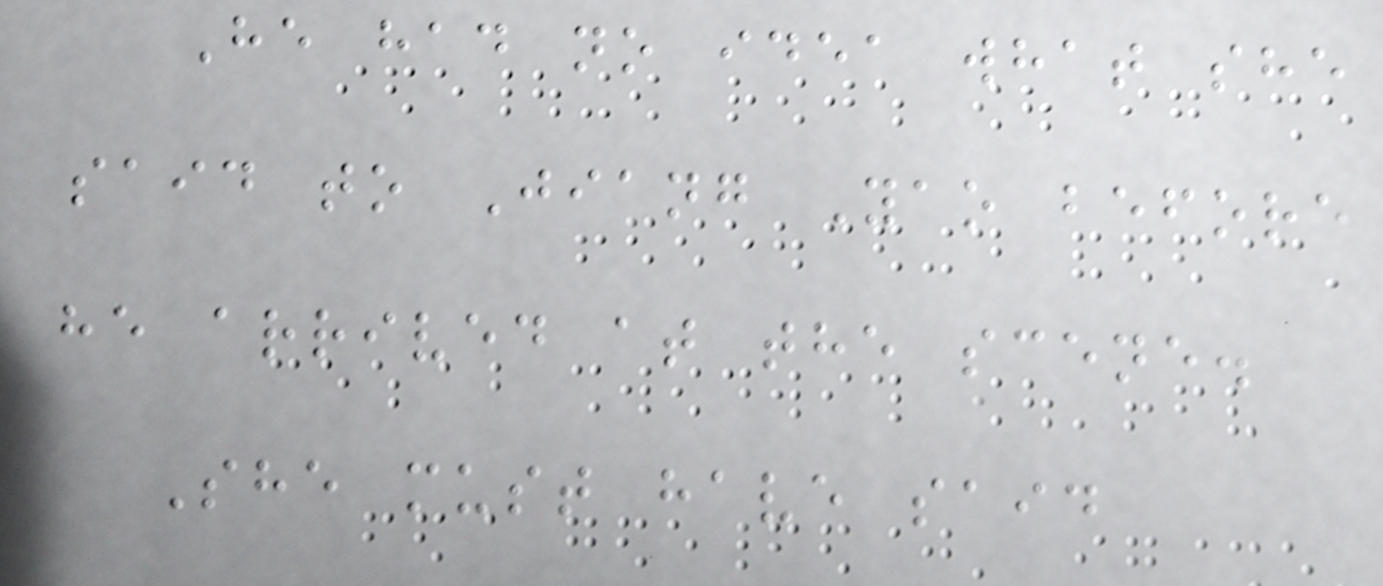He had no idea what she
said to Jiang Yao before
he arrived at the scene.
She must have said
